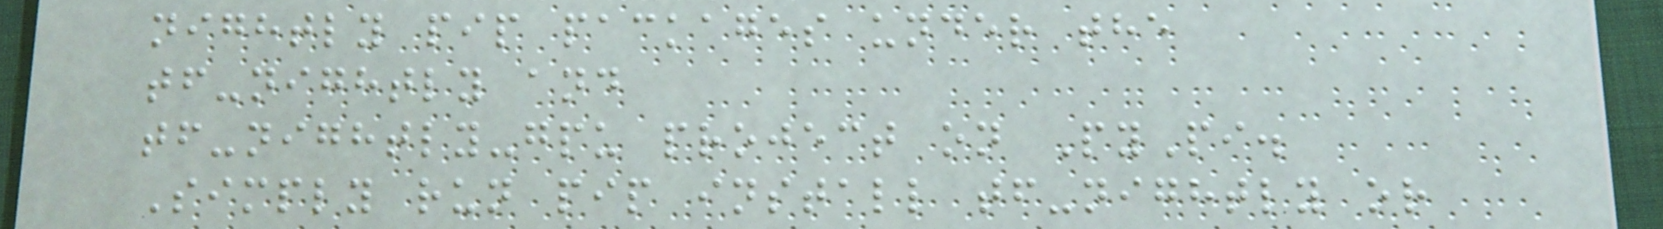nightly pip packages under the
tf-nightly and
tf-nightly-gpu project on PyPi.
Simply run pip install tf-nightly or
